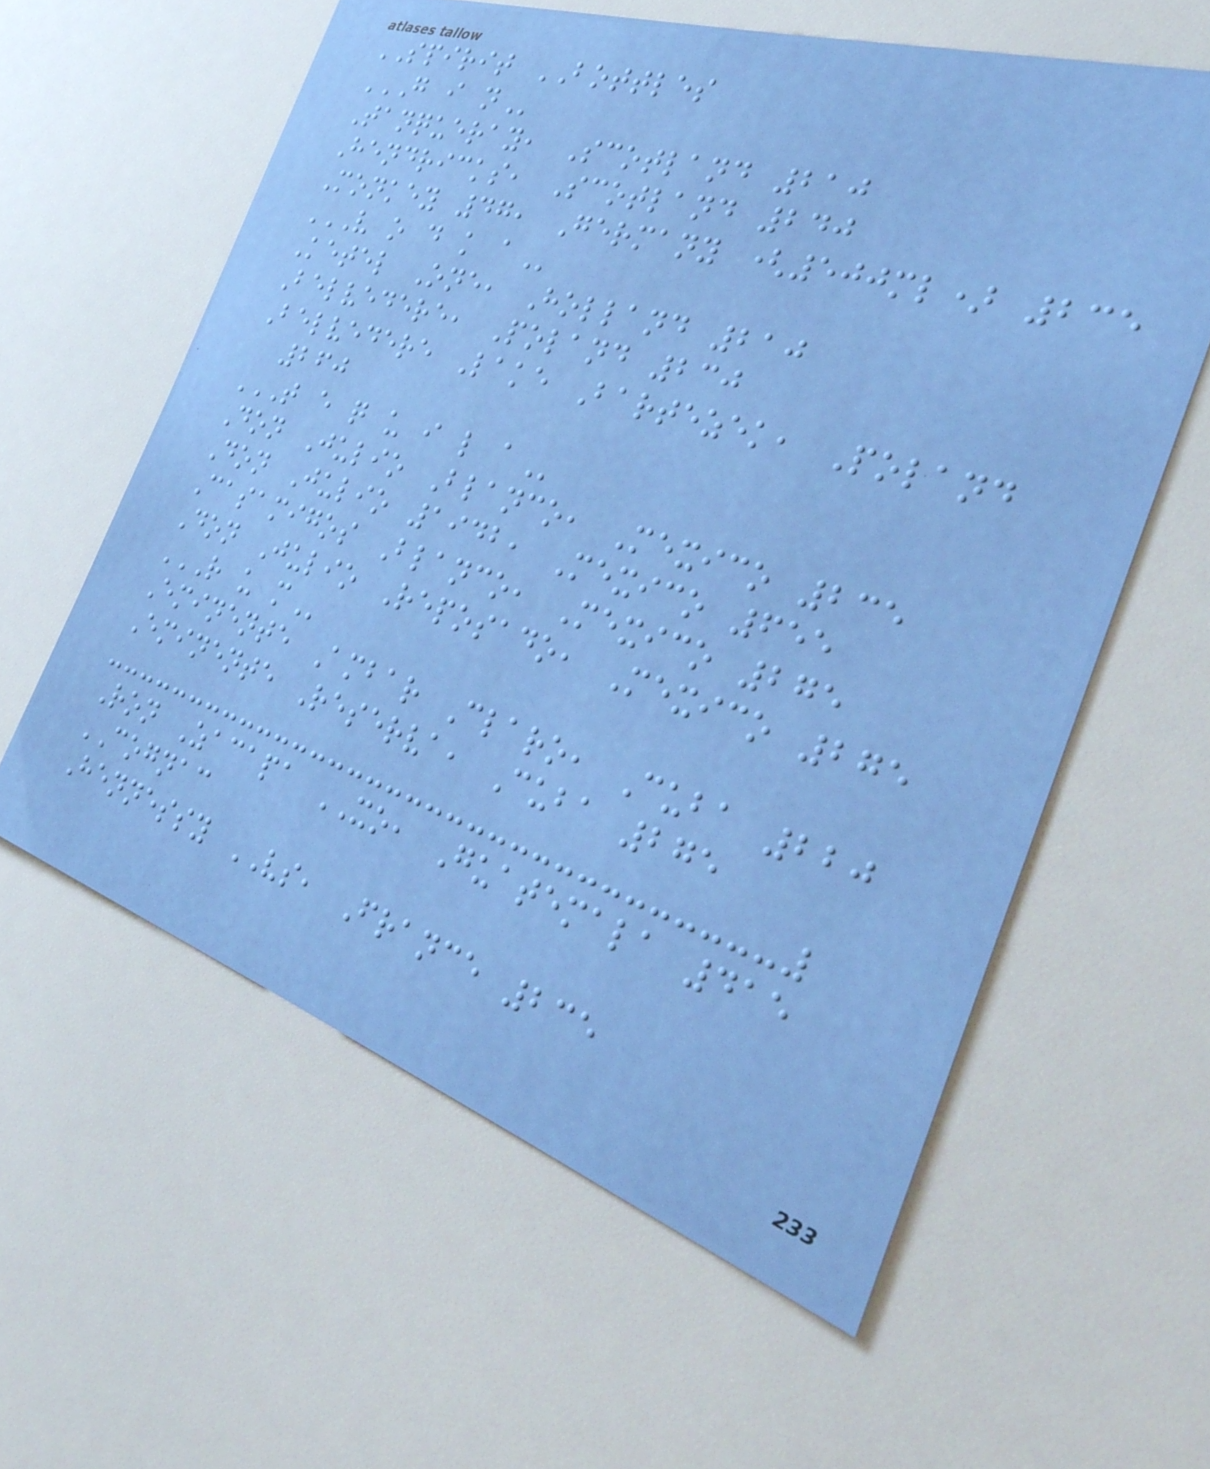SPIRIT BOTTLES
G I N
Tanqueray, Scotland 210
Hendricks, Scotland 240
Monkey 47, Germany (500ml) 235
V O D K A
Ketel One, Holland 210
Belvedere, Poland 230
Belvedere Lake Bartezek, Poland
260
T E Q U I L A
Don Julio Blanco, Mexico 235
Don Julio 1942, Mexico 655
Casamigos Blanco, Mexico 275
Don Julio Reposado, Mexico 275
R U M
Eminente Ambar Claro, Cuba 220
Eminente Reserva, Cuba 275
Ron Zacapa XO, Guatemala 415
COGNAC
Hennessy VS, France 235
